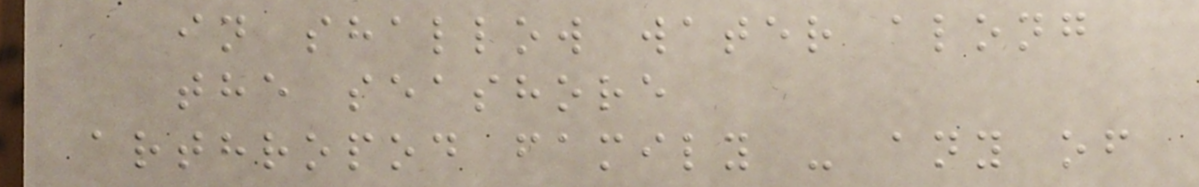in shallow water along
the seashore
arthropod family - any of
